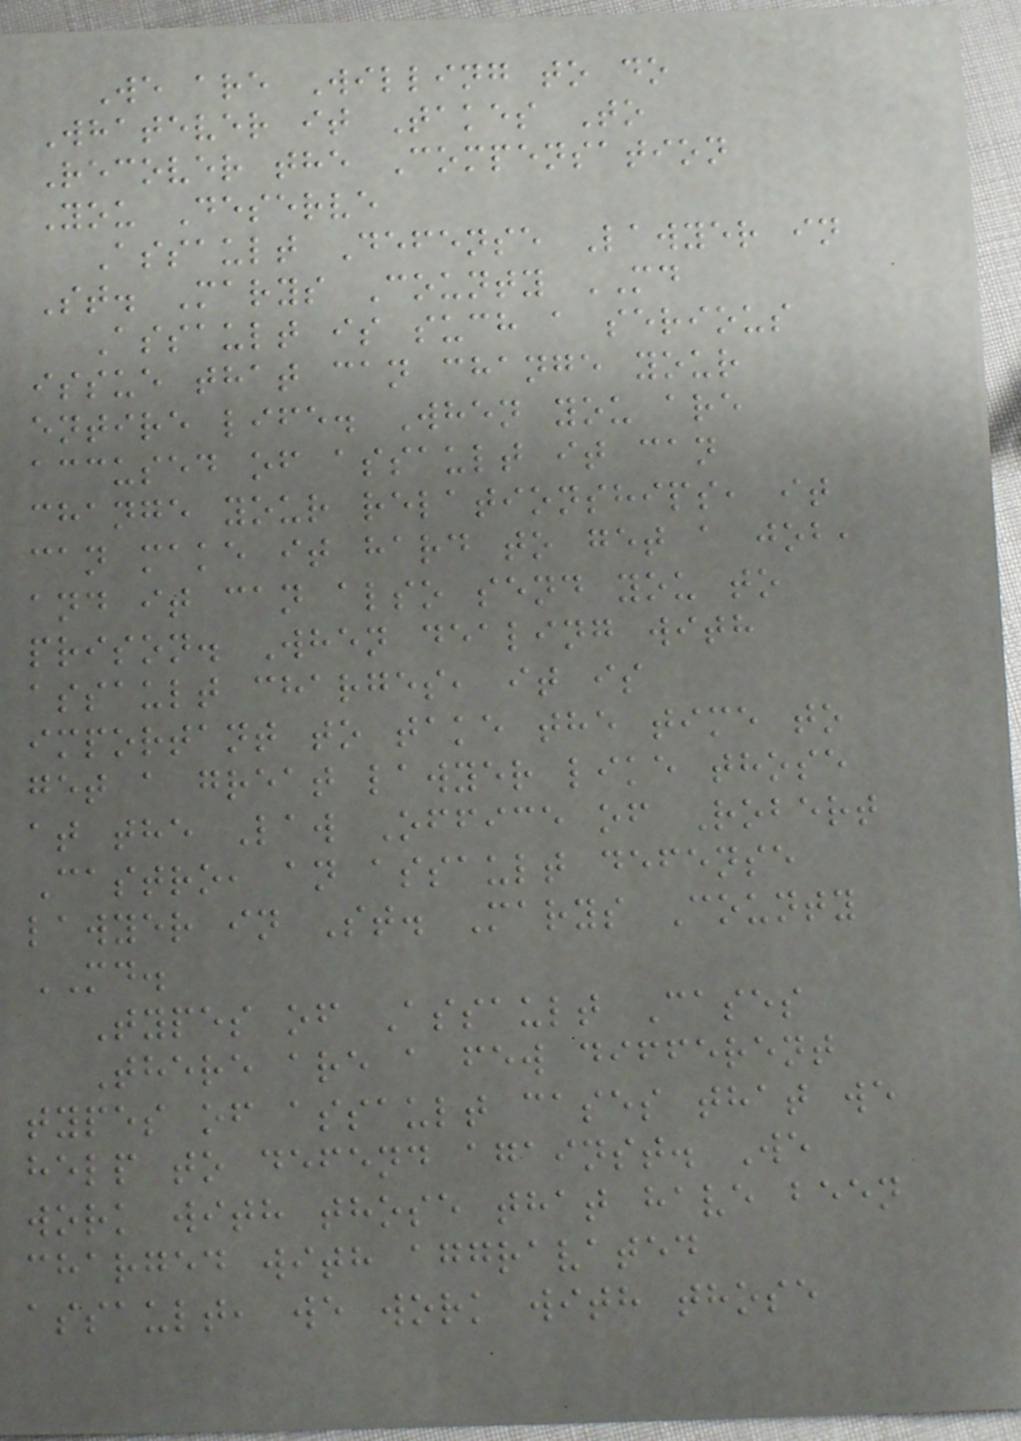We are Willing to do
Whatever it Takes To
Recover the Compensation
You Deserve
Assault Defense Lawyer in
St. Marys County MD
Assault is such a serious
issue that can change your
entire life. When you are
accused of assault it can
change your relationships, it
can make it hard to get a job,
and it can also send you to
prison. When dealing with
assault charges, it is
important to take the time to
get a great lawyer like those
at the Law Office of Robert
Castro, an assault defense
lawyer in St. Marys County
MD.
Types of Assault Cases
There are a few different
types of assault cases that we
help to defend against. We
work with those that have been
charged with aggravated
assault, we work with those
